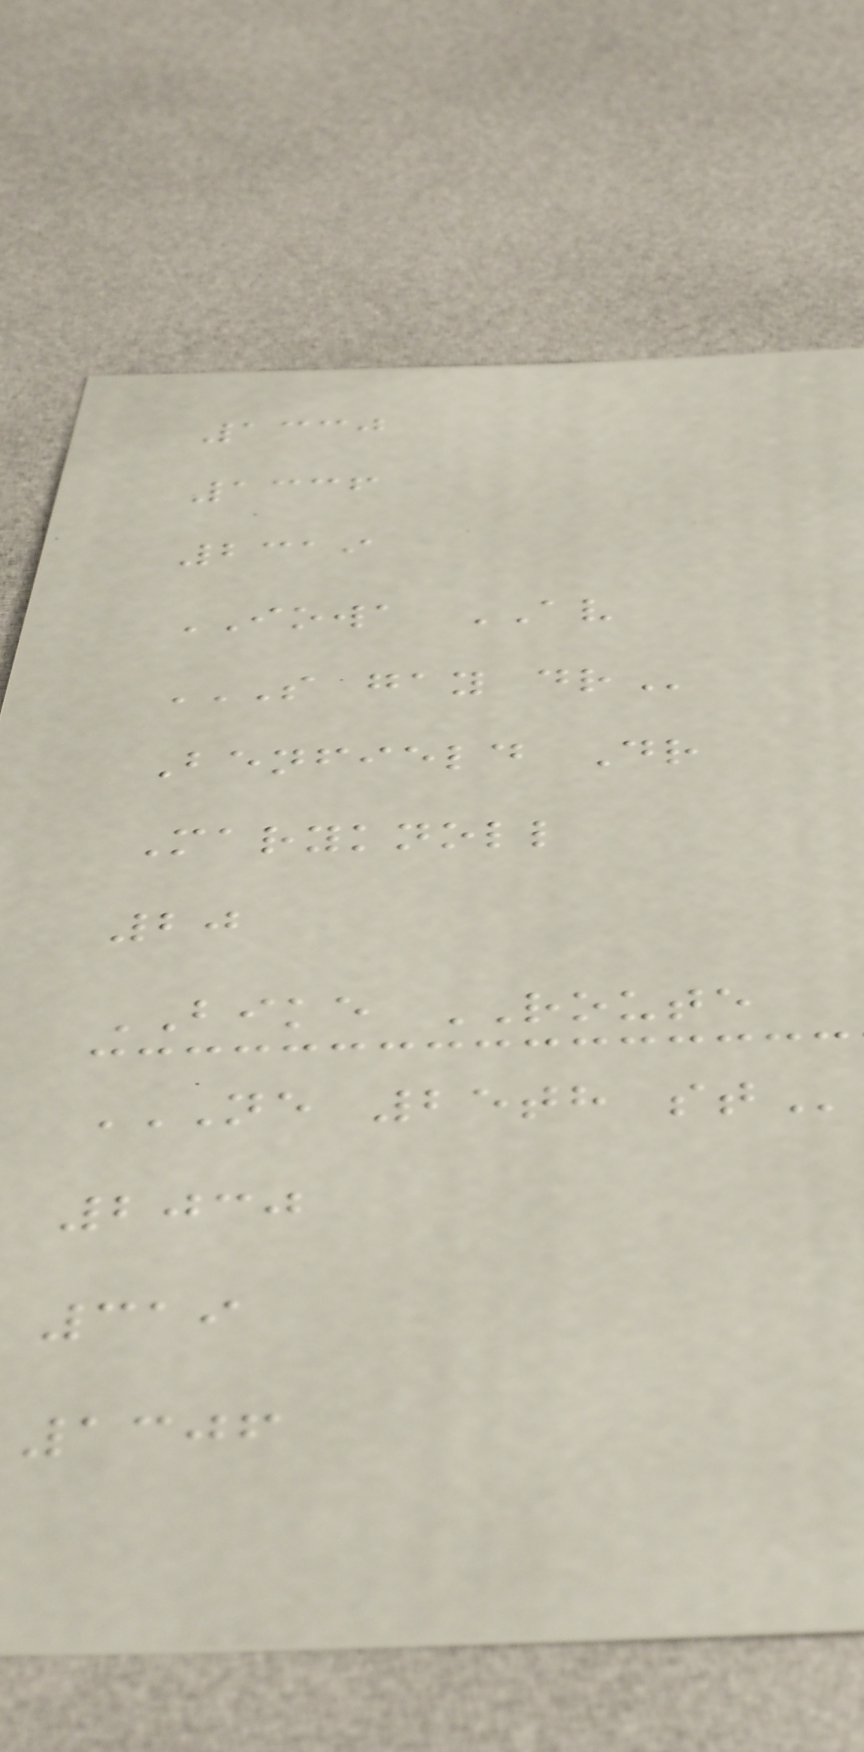1330
1336
2319
IOWA AV
S GAY DR
Benfield Dr
Maryknoll
20
BIKE ROUTE
NE 25TH ST
2030
319
1306
